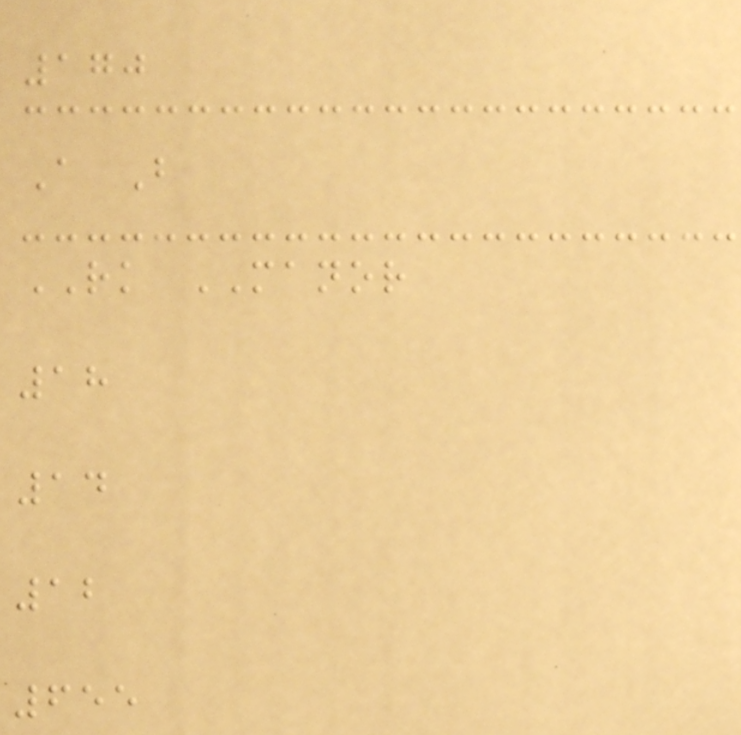170
A B
RK MANOR
18
14
12
655
